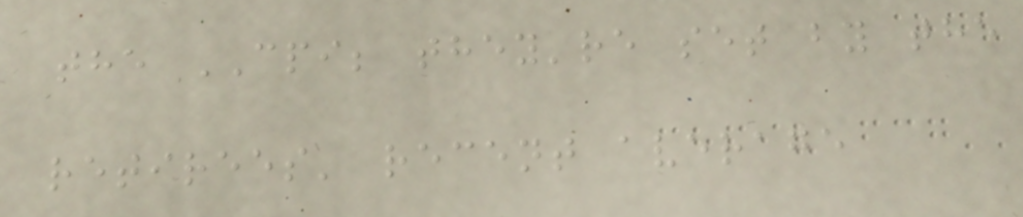the CPI; they're set by the
retirees' recent average
